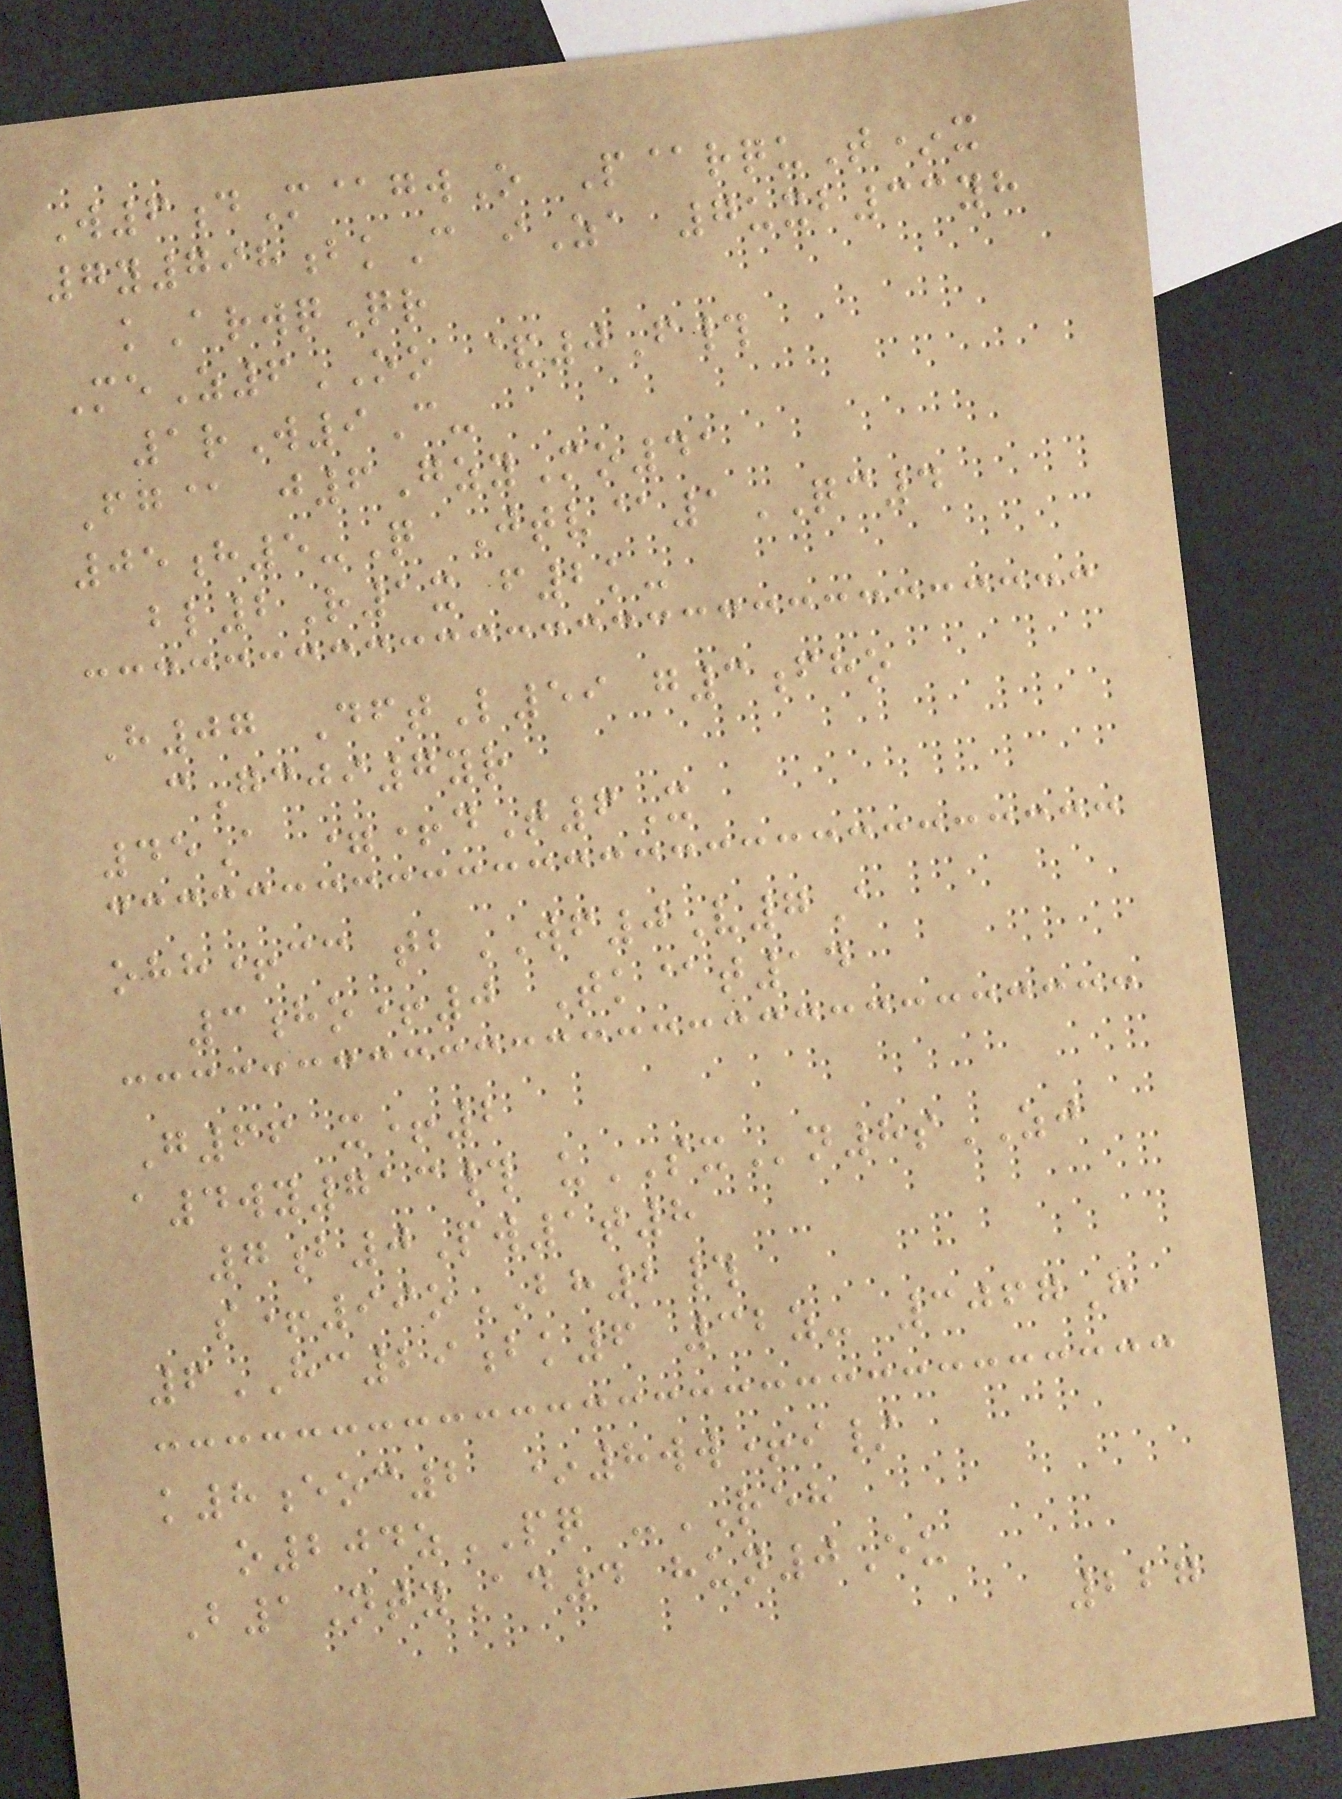W6dM@gwO P@rquT*x
7y798bkC iZa 7uxb33yh
kArwqQr
MeZ6OO &0F#
1rW9C-
Fg@ j6GzyMo41
05h5-Q Jtv@1QC4
bl2R1x f2k-
H07 DftL59 g3fho
cGcji7yr
45A =+dT6X
ohh+cc tbWF0V7A
3ho+0 Tk@t14
G66 x+2
a4wy713# uSXn8sZJ
7b0Pw1t8
s+99oBH2#
6HC29bk6 32z- 3067H
k8eoc2 *8ww+i/
o204zPQ -REH
B1NtyAd4 hun0Eu
227
